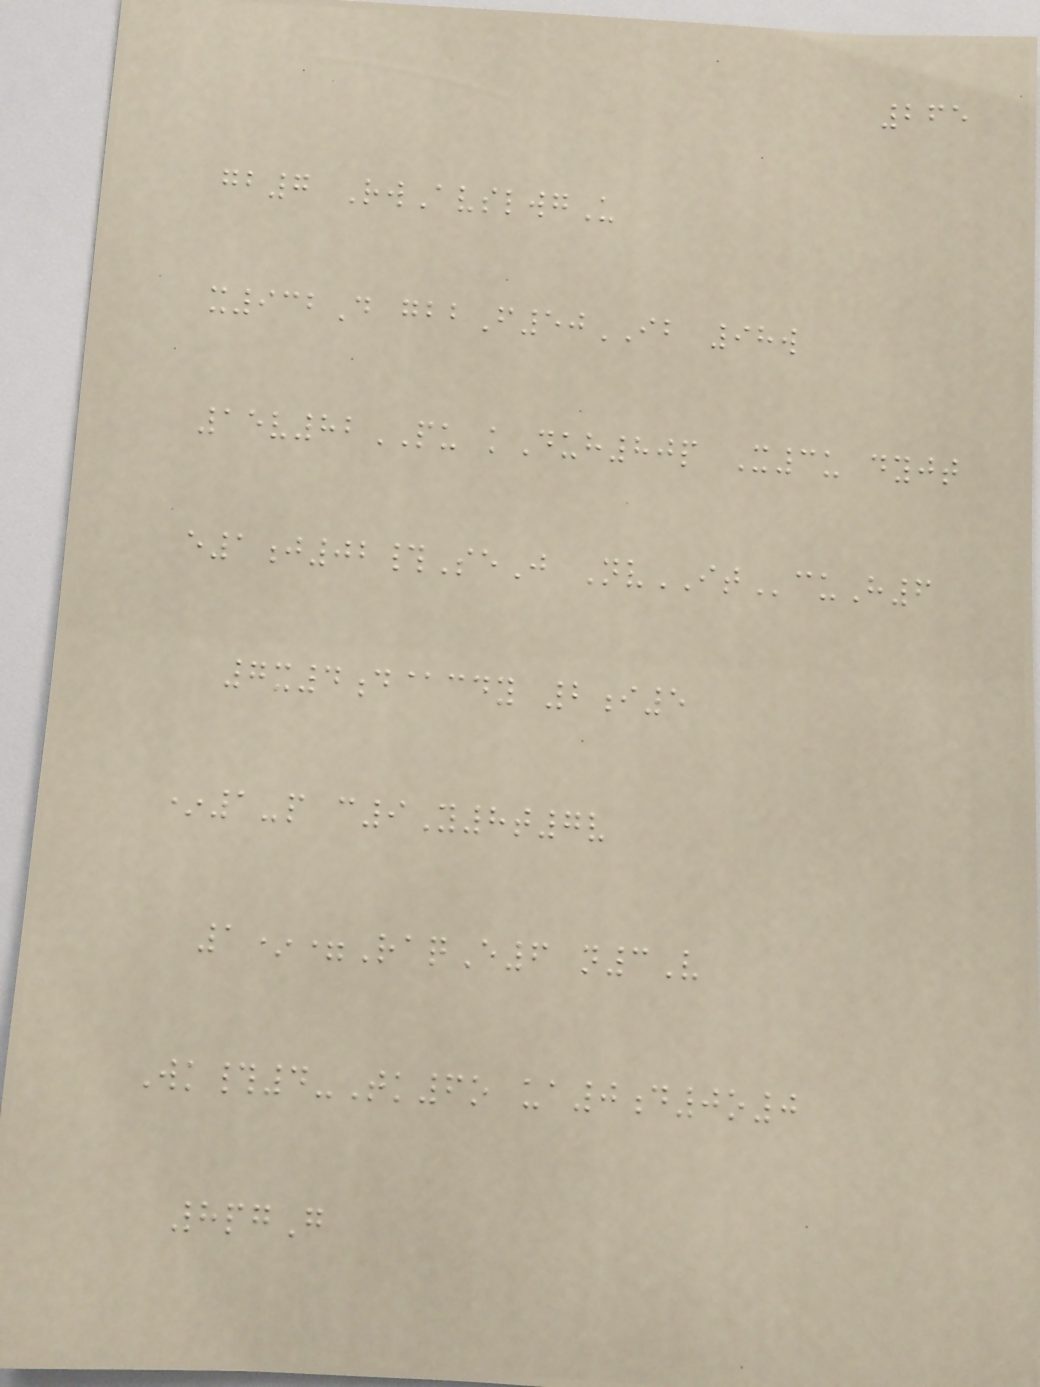265
gb7 RwAvslwgU
x932D gbbF50IB 98w
15v82PU kDuh80p X3u dyjt
e1j02#SeJ NvITcuH6
7x4d@cdy 2i5
*1-p c9Y8t7v
1*=RaqE6 n3V
Wk#4-Tk6o ua0d0o0
8pgG
